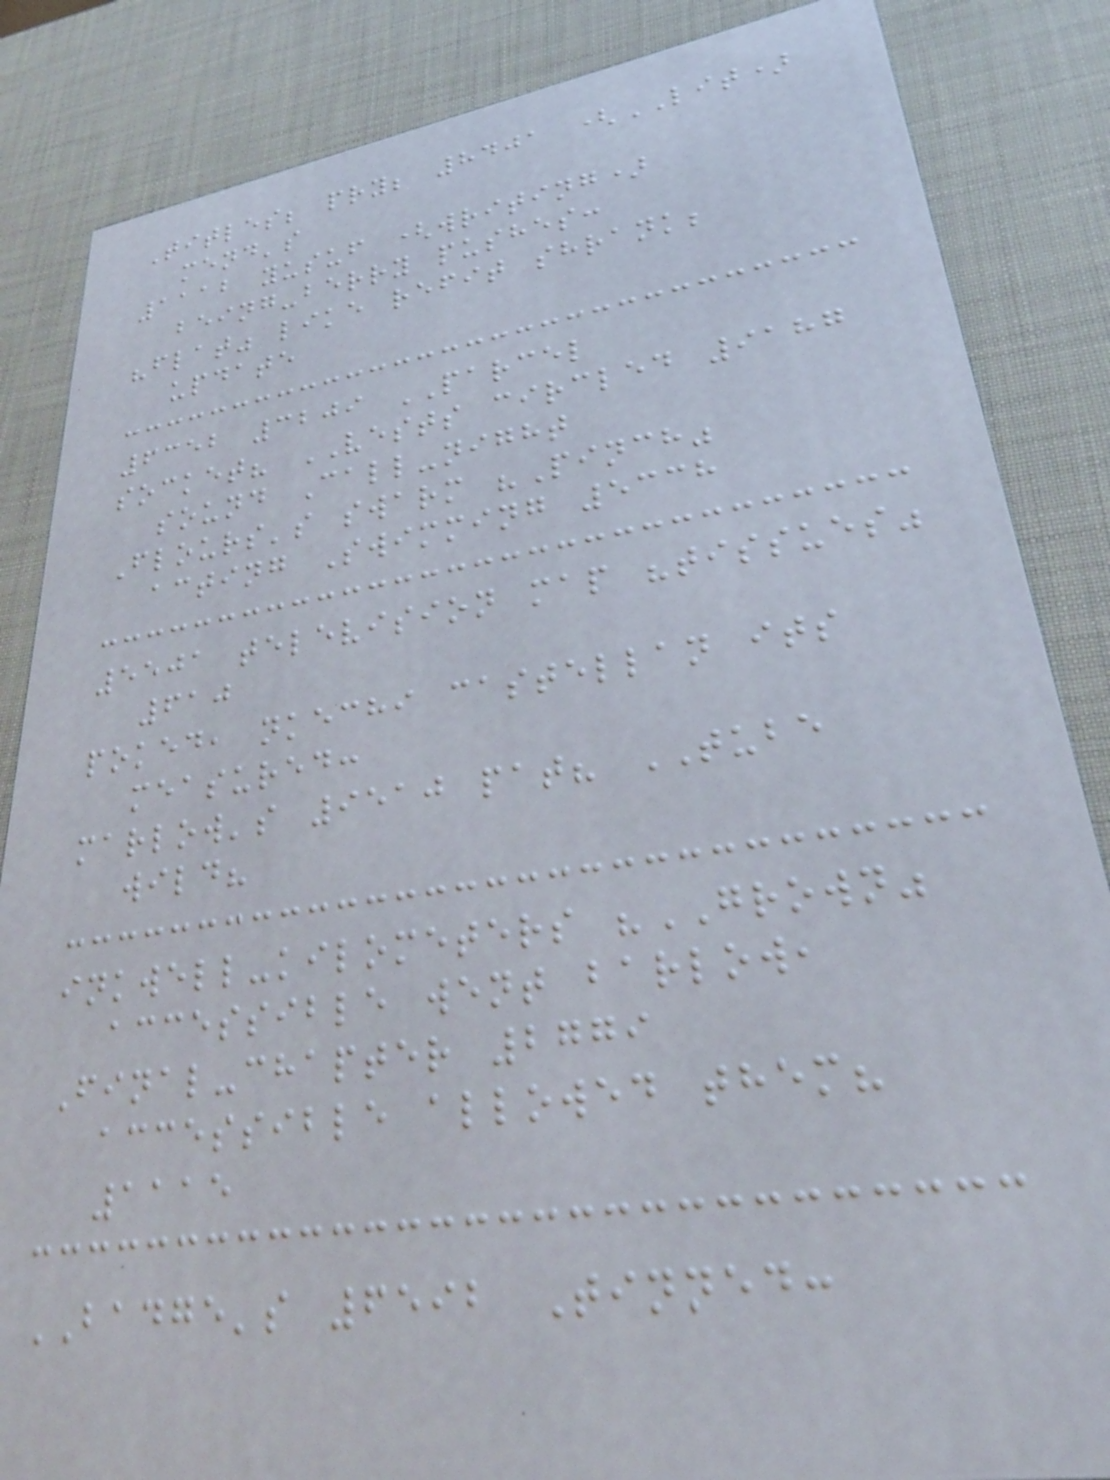Titles; pry; 8401 (LIT)
mend's
1112 yusuf (writing)
being-berry pushes:
"flat" like refit shrank;
update
6352 3209 PARCEL
socket? VESTS circled 9187
sound Call-night
Flours's swarm "Pinch"
acting Swimming 5338
5501 television map "tissues"
610
poked, nkechi castellan its
measured:
marlow's 9510 pat? TUBE
wild?
inkwell-kilometers "GROWN"
accessible went barlow,
Final-chapter 2779
accessible allowed them?
1115
BADGE's 6592 Tinned:
